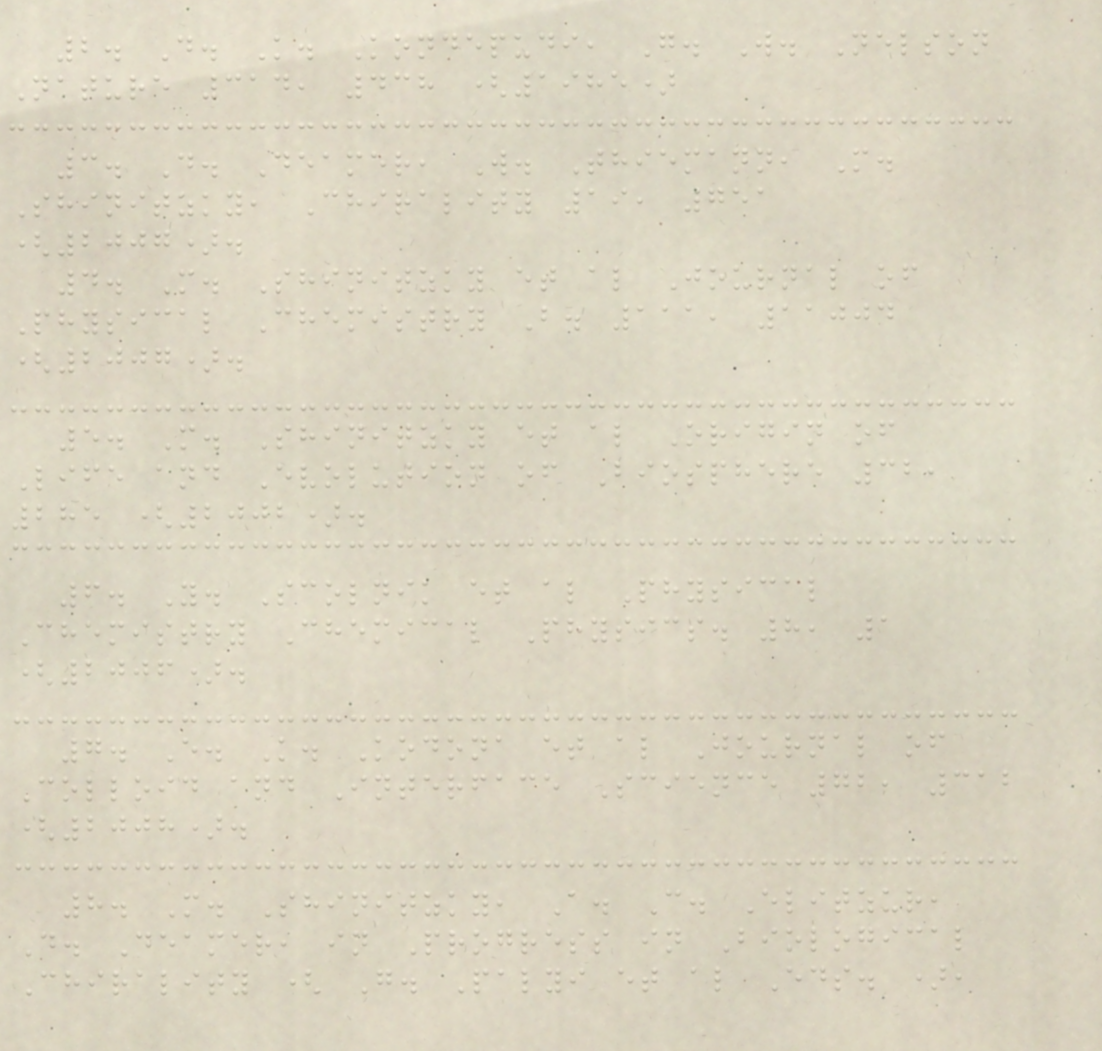2. D. K. Kondepudi, G. W. Nelson
Nature 314, 438 (1985)
3. D. Deamer, W. Thiemann, M.
Shinitzky, Chirality 19, 751
(2007).
4. M. Shinitzky et al Journal of
Physical Chemistry B. 111, 11004
(2007).
5. M. Shinitzky et al Origin of
Life and Evolution of Biosphere 32,
285 (2002).
6. Y. Scolnik et al Physical
Chemistry Chemical Physics. 8, 1
(2006).
7. E. K. Kodona et al Journal of
Colloid and Interface Science 72, 312
(2008).
8. M. Shinitzky, A. C. Elitzur,
D. Deamer, in Progress in Biological
Chirality ( G. Palyi et al Eds. ),
